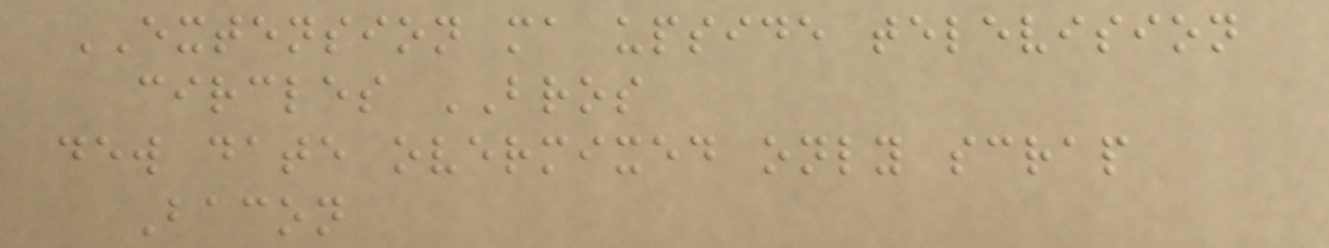EXTENSION ma upside television
circles BROS
dew date overmixed only scrap
Bacon
